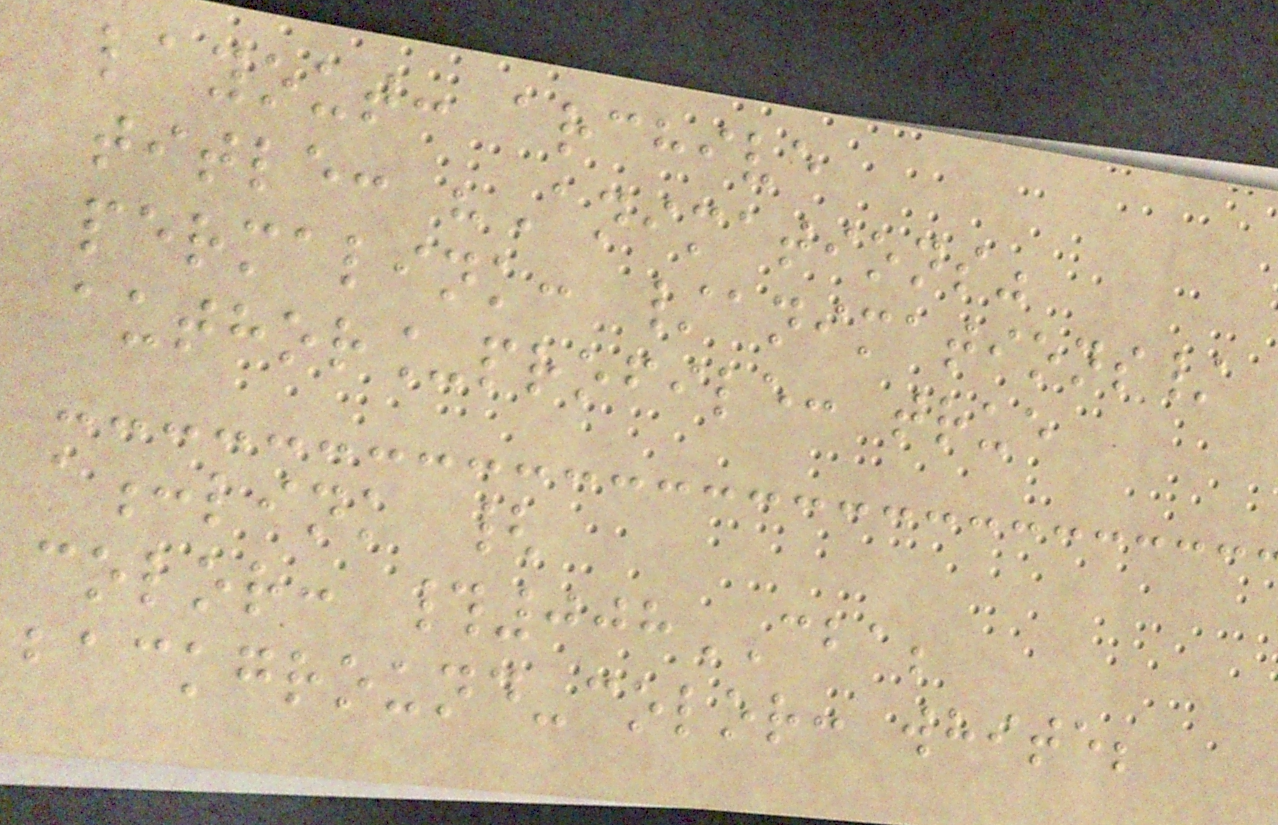layout: archive
title: "Animations"
permalink: /animations/
author_profile: true
a:link {
color: #008CBA;
background-color: white;
